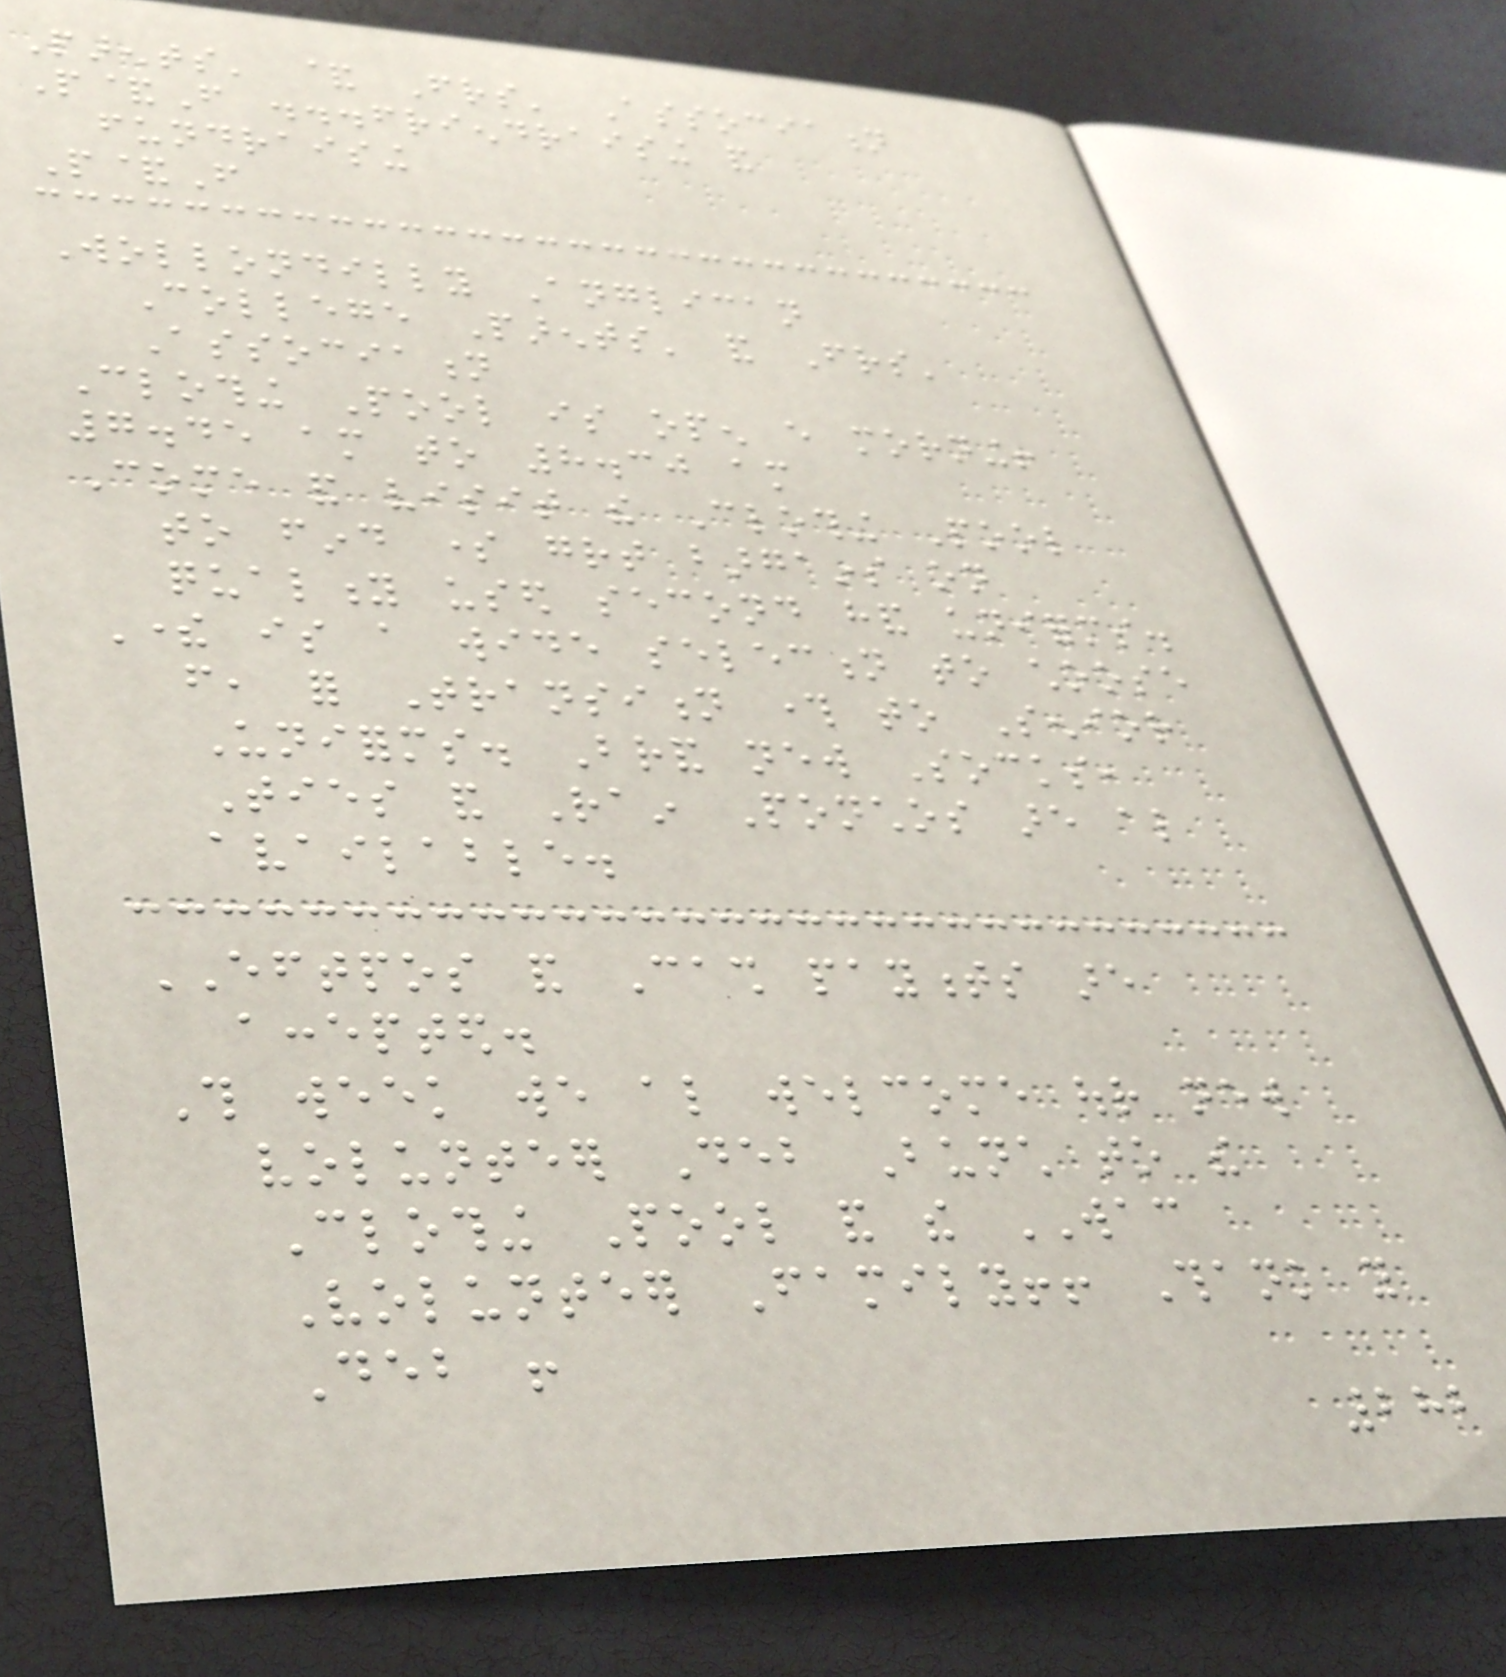Parents' & Friends' Association
P&F ...friendraising and
fundraising
P&F
Wollondilly Anglican
College Parents' and Friends'
Association
Clothing Pool is open every morning!
7.45 am to 8.30 am
Come and visit the Clothing Pool
to find some great bargains on
quality used second hand uniforms.
There is a wide selection to choose
from, for Transition through to Senior
Uniforms. Brand new Socks,
Ties and Rain Ponchos are also
available.
EFTPOS and Cash payments are
accepted.
This week we also welcome our new
volunteer Deb Bunch to the
Clothing Pool and the WAC
Volunteer Family!! Thank you
Deb !
282
